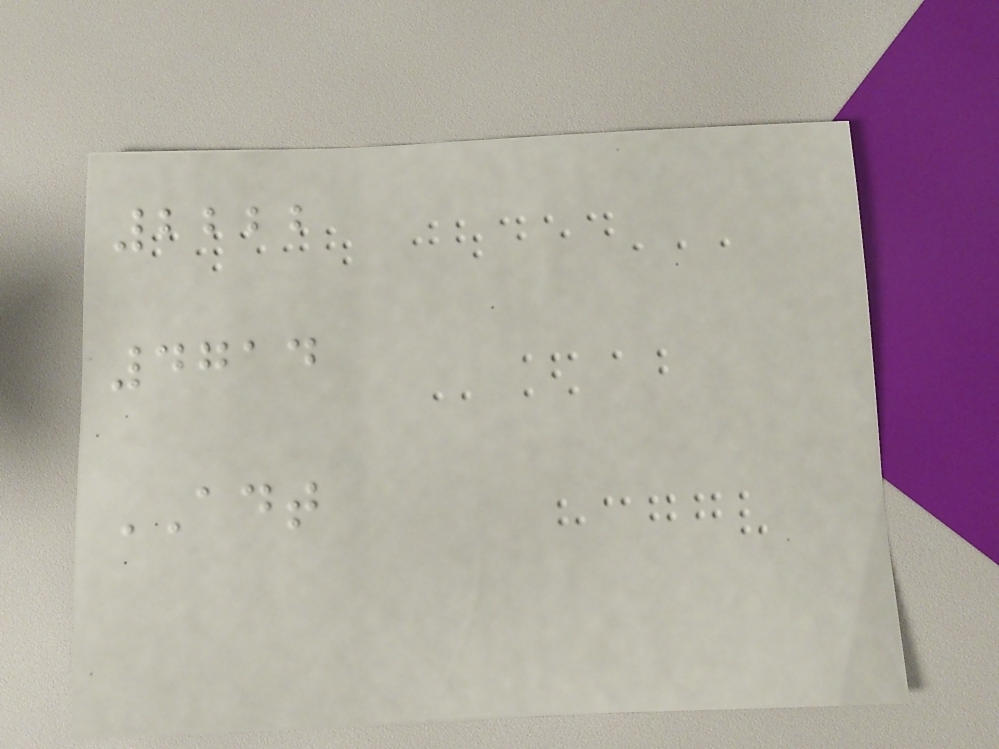2222
4714
ADT
